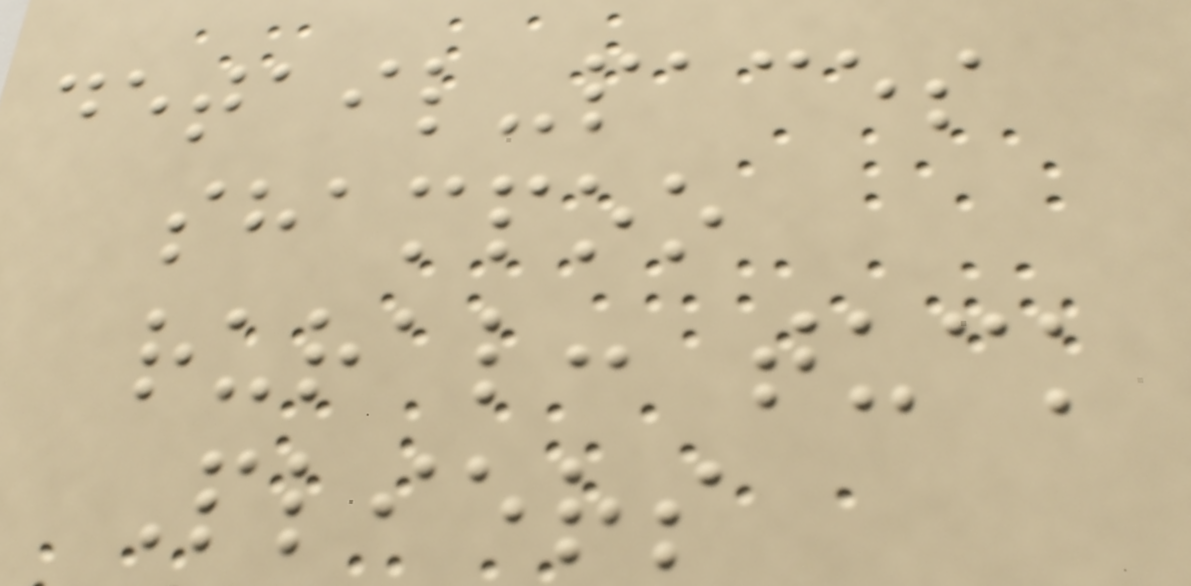detail-paces
shampoo
rural: tuck
Pliers
